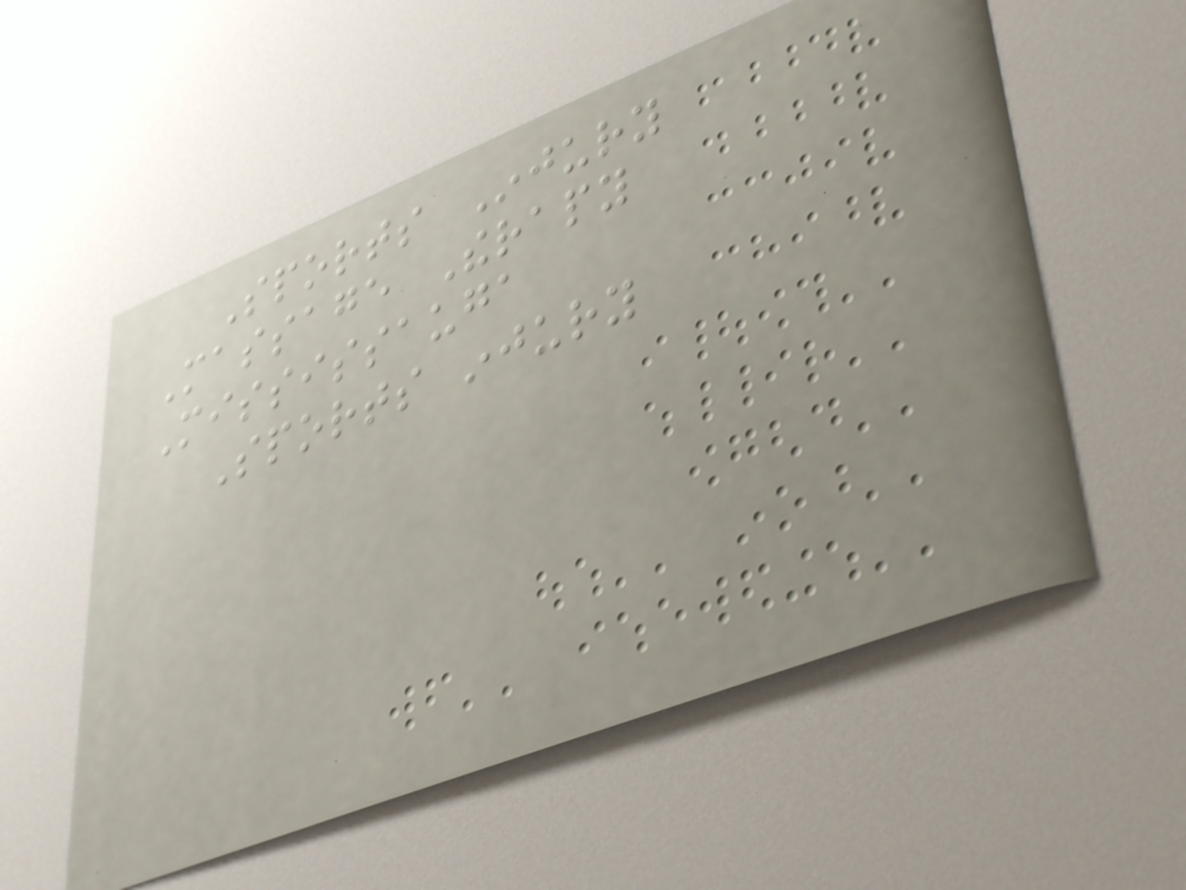Sports Injury
Massage Therapy
Mississauga
Sports injury
